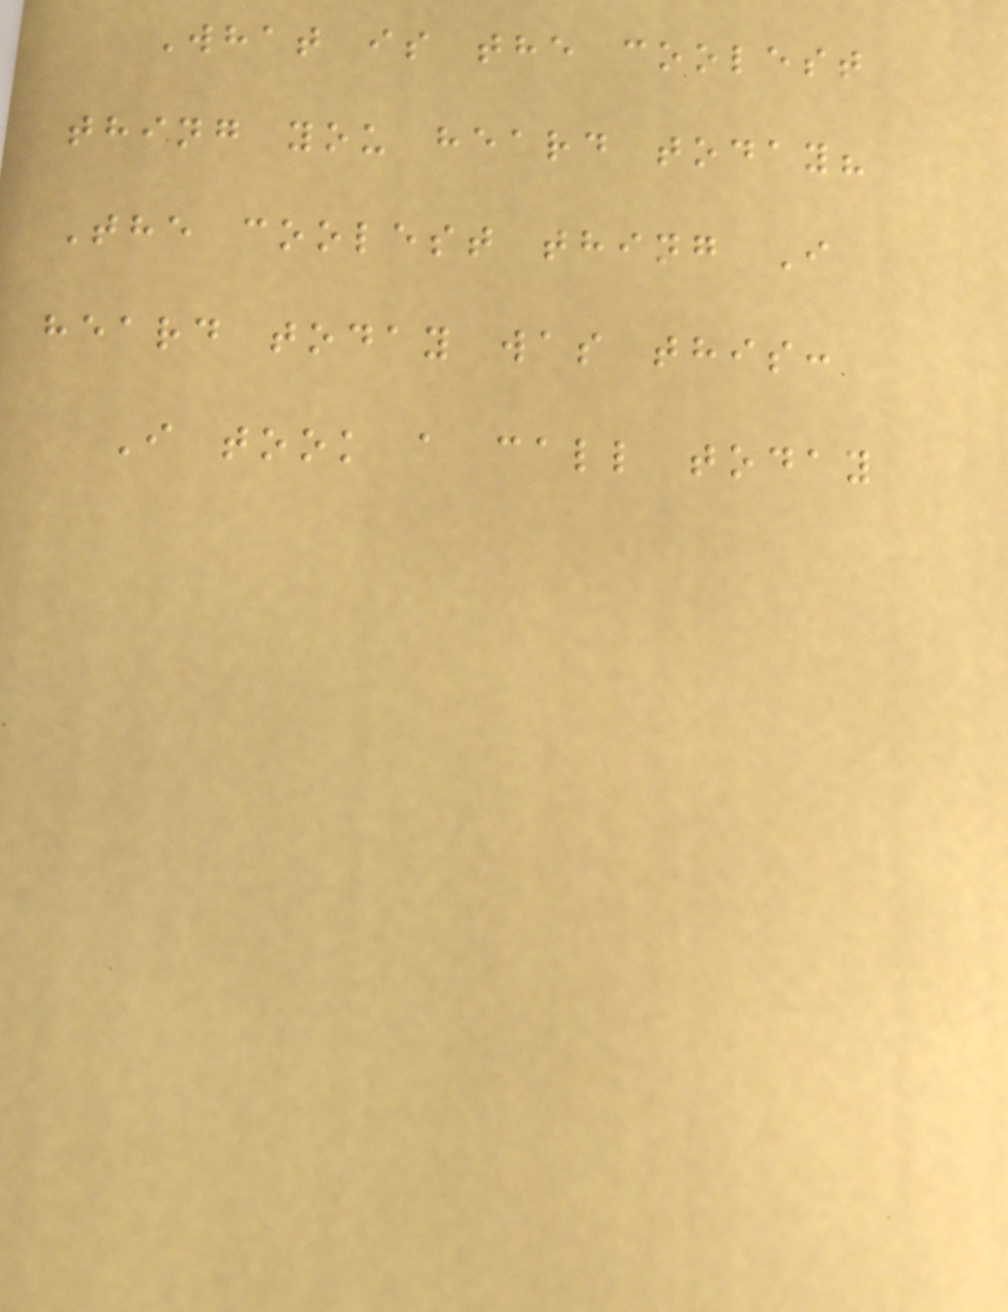What is the coolest
thing you heard today?
The coolest thing I
heard today was this:
I took a call today
